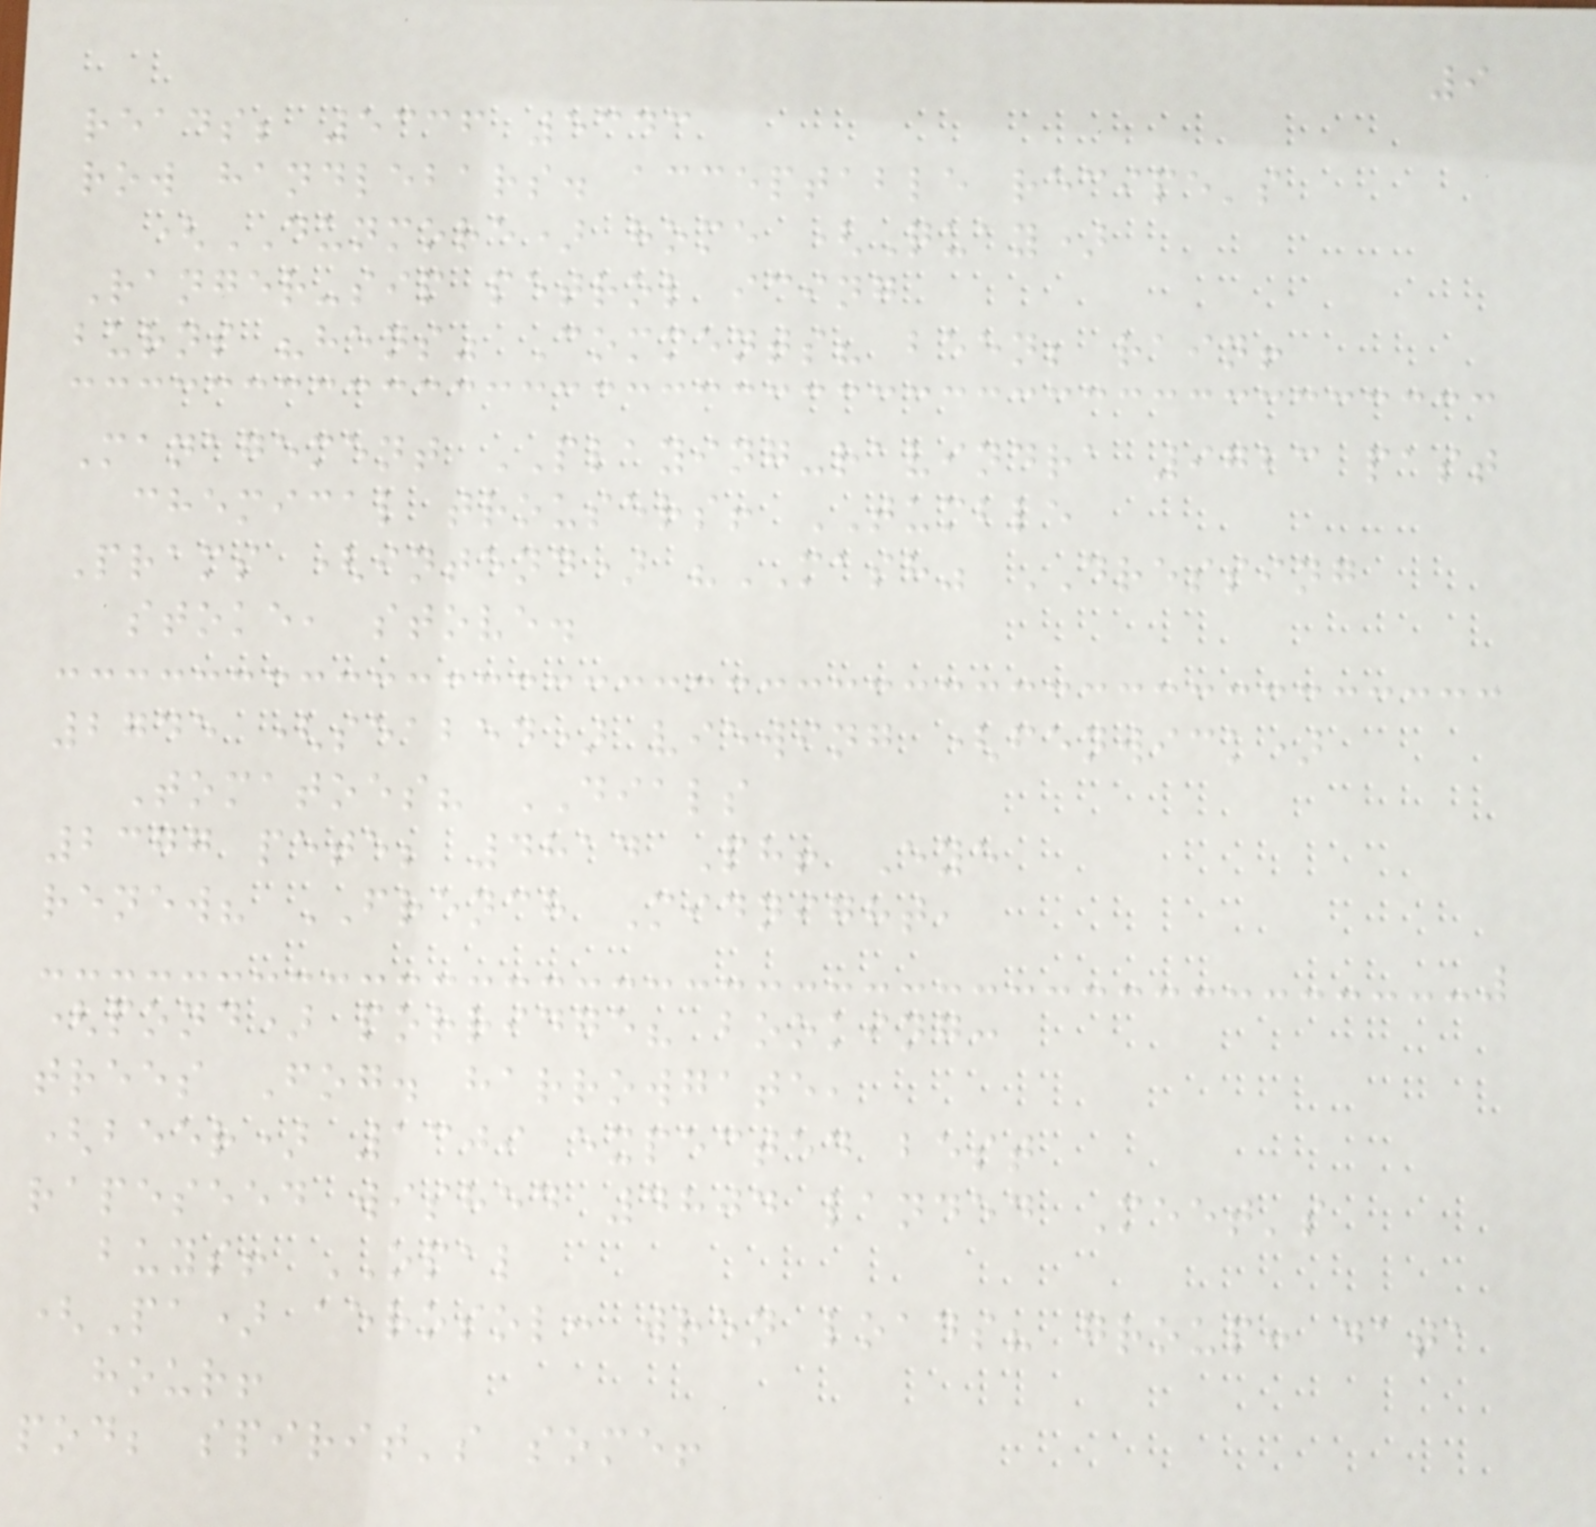9
reads; 5336 5343
row handlebars. acceptable recipe's
(DUNMORE) home (Quay)
Ranger-sip petrol icing
burns "hens" Comments? been; rain!
Management PLAYING-ravindra 9723 past
chemical trousers! TUMBLE
Prams (intend) "MASH" DRESSING
stoke, stove.
2745 (seabed) viewing (fenwick)
Tomatoes? DIALS
2377 pete; 4814 Ph! Eye
renew? FRENCH Midnight,
(pond) porridge? booking:
trees Fog. harrowgate,
(beer) 1309 expected best
rapeseed wished 4804 landed Meet's
buys! OPAL
(Pa) aerosol: wren loads? group: data
hour!
pod; spirit's some!
